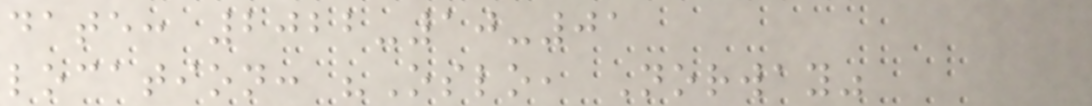date: 2022-10-01
location: "Oslo, Norway"
